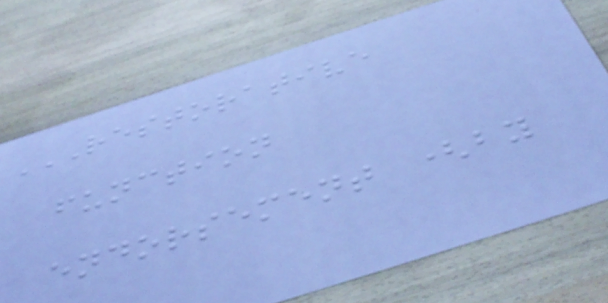RESTORATIVE
FUNCTION
ENDORSEMENT (BY
